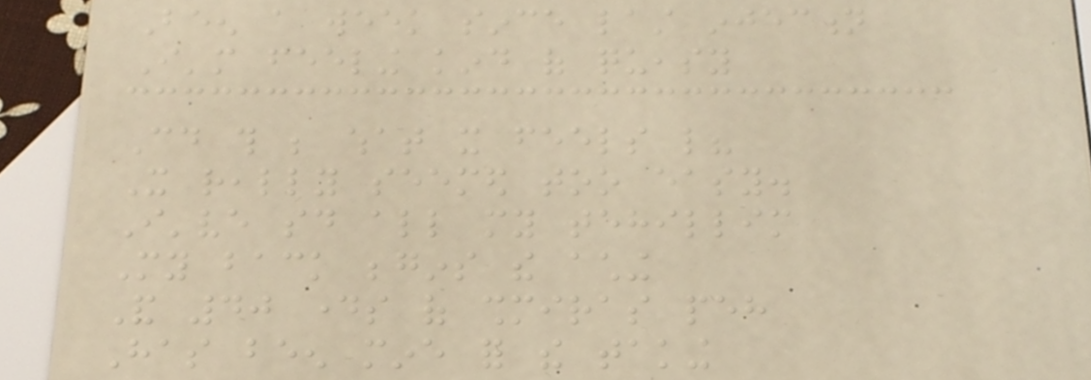Been a week since last injection
I'm feeling kind of queasy
Could this be what it feels like?
It really seemed too easy.
I've said all my tehillim
My back begins the aching
And 40 days of shmiras peh
Has been mine for the taking
